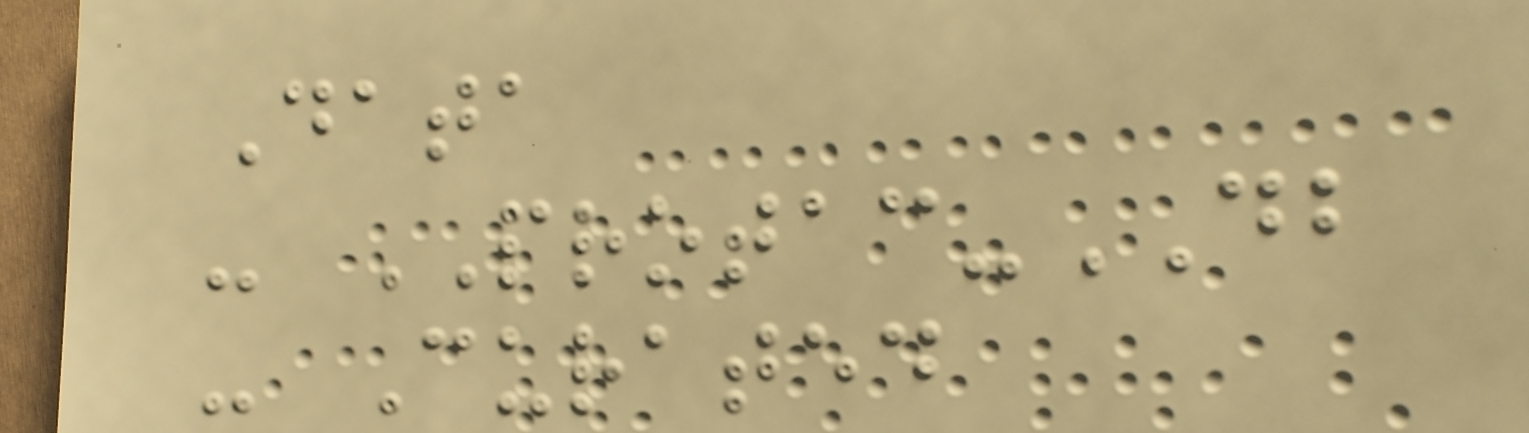Data
- PROTAC-DB
- Curated
